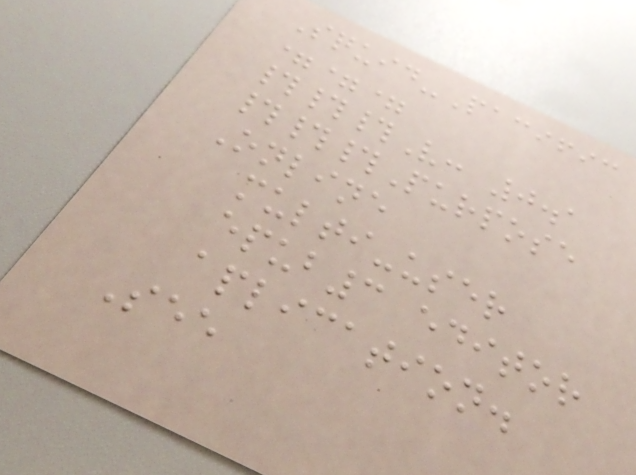Squid-Pacific
===
###V: 0.1
###Purpose
Online
multi-user
epub3 editor
aplication.
See
